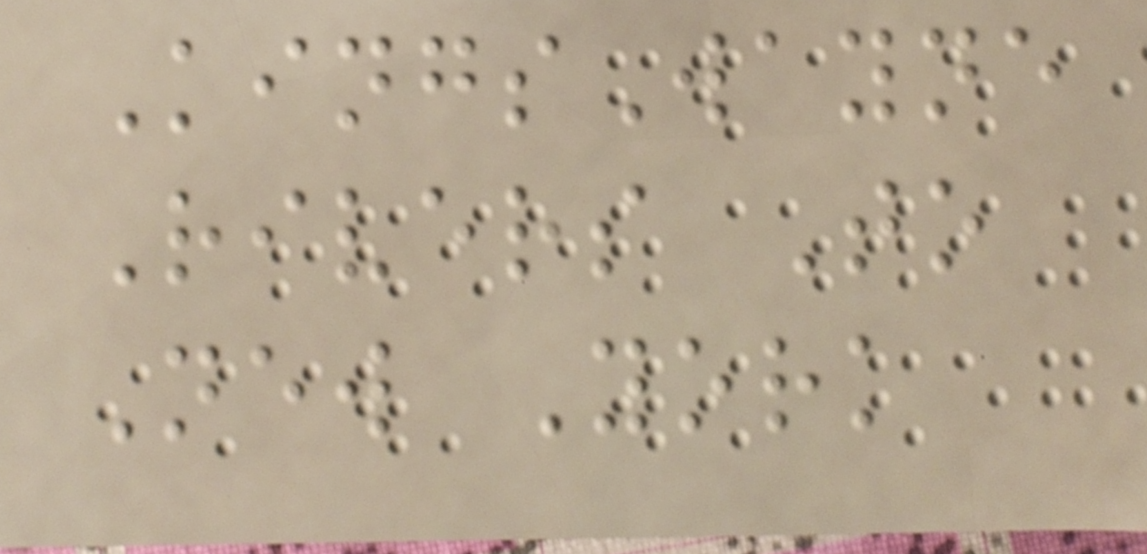KingsWayne
Rivers To
New York
